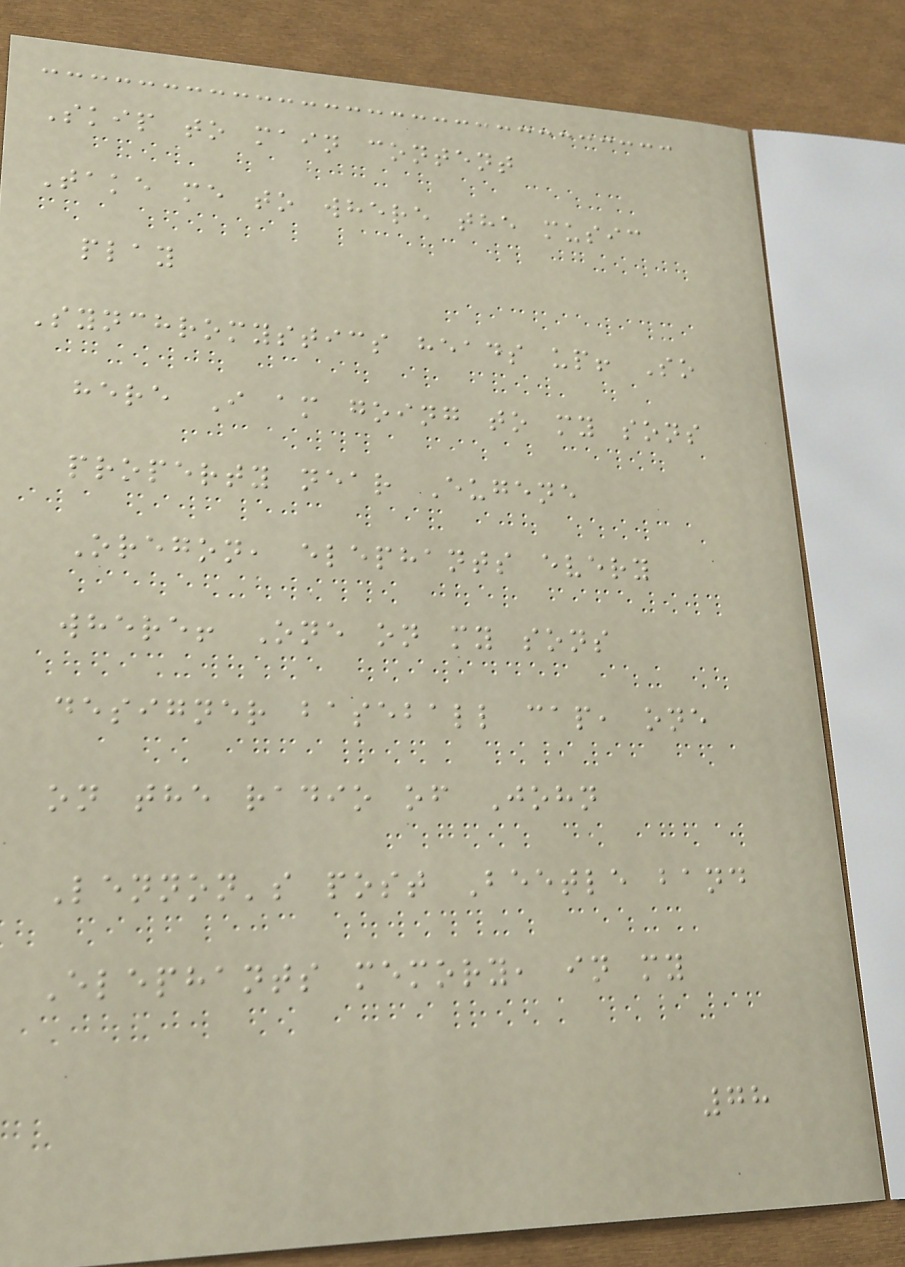Skip to main content
Take me to where the music
play
Synchromystics heads up! So
here I am going to my sons
property near Eugene
Oregon, elephants every
where! One on my sons
designer baseball cap, one
on the radio of John
Lennon's post Beetle band
Elephants memory, in my
78
